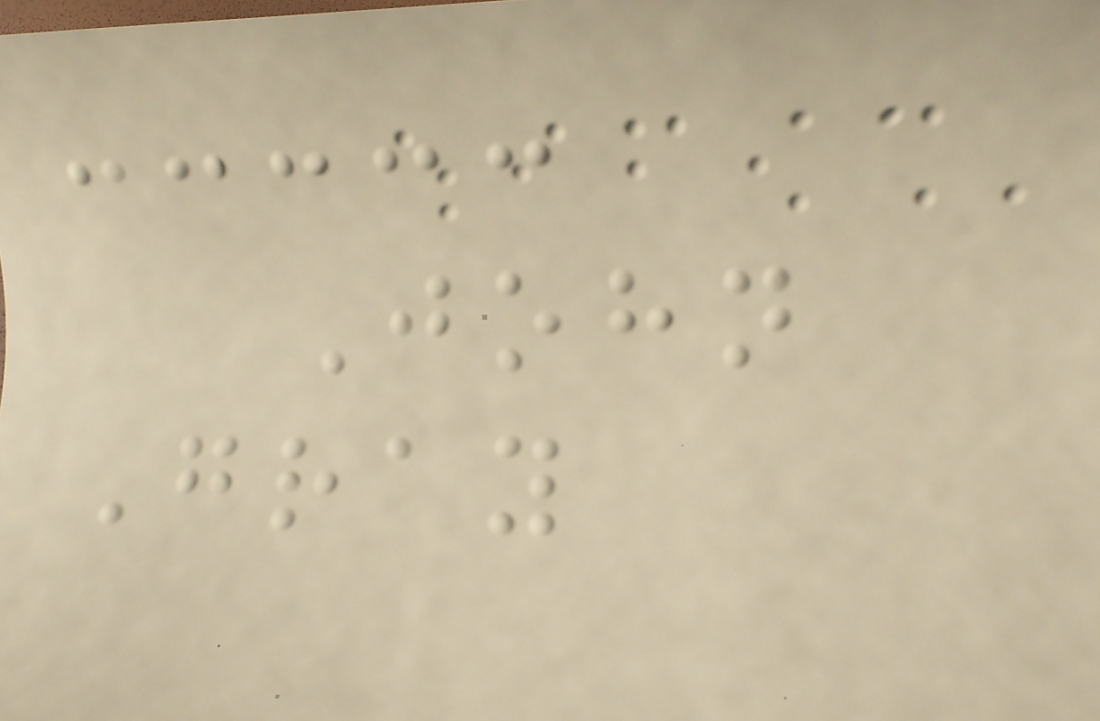John
Gray
